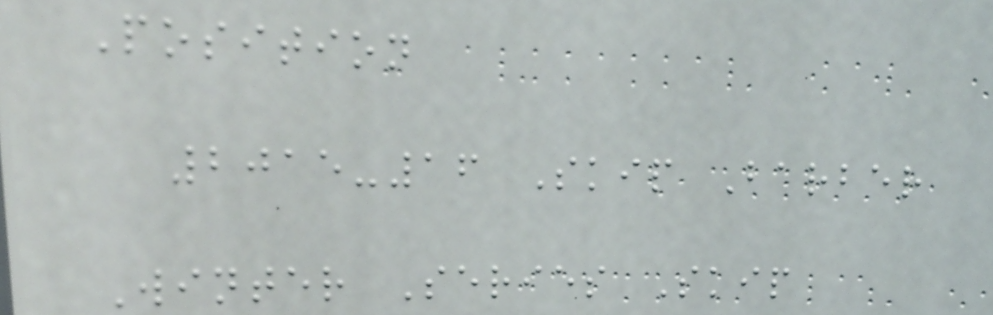Position
2015-16 Skip Barber
Winter Series Skip
